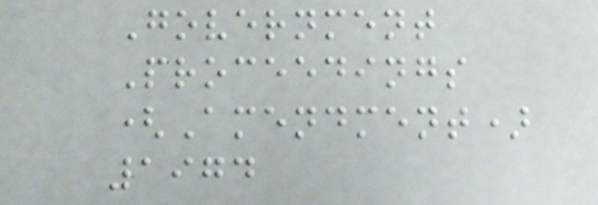Government
Proceedings
(Amendment)
1974
